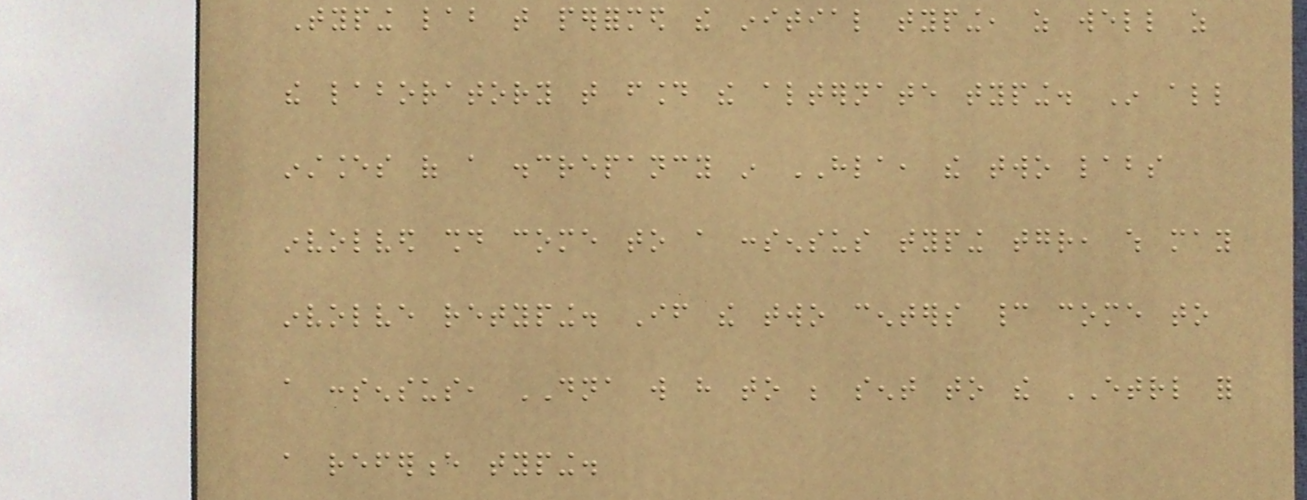Typing lab that performed the initial typing, as well as
the laboratory that found the alternate typing. In all
instances of a discrepancy in HLA, the two labs
involved should come to a consensus typing together, which may
involve retyping. If the two centers cannot come to
a consensus, DNA will have to be sent to the ETRL for
a reference typing.
